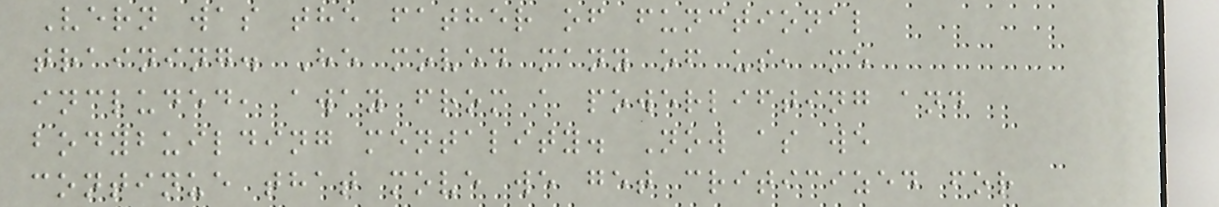Vern was the father of functional
training. He moved many of us, me
included, away from a powerlifting and
bodybuilding mentality. Now as we
continue that move we get criticized for
